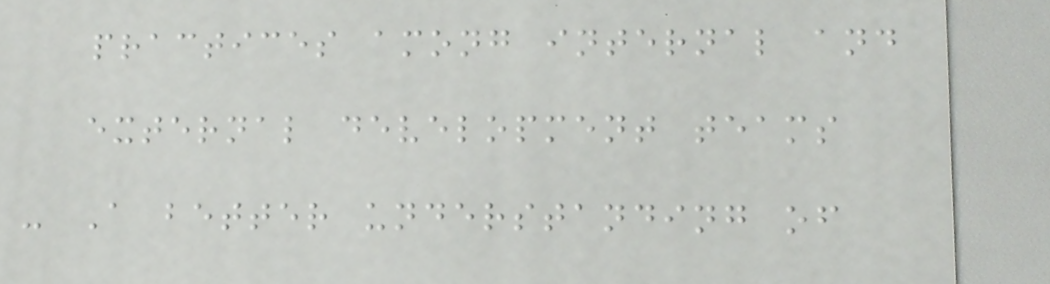practices among internal and
external development teams
- A better understanding of
